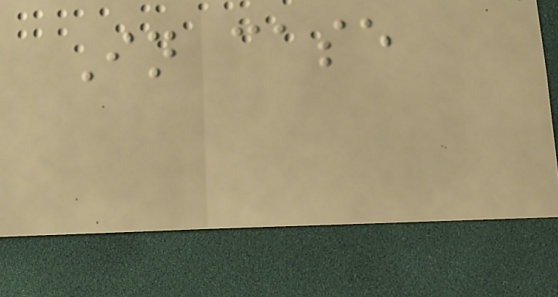In case
